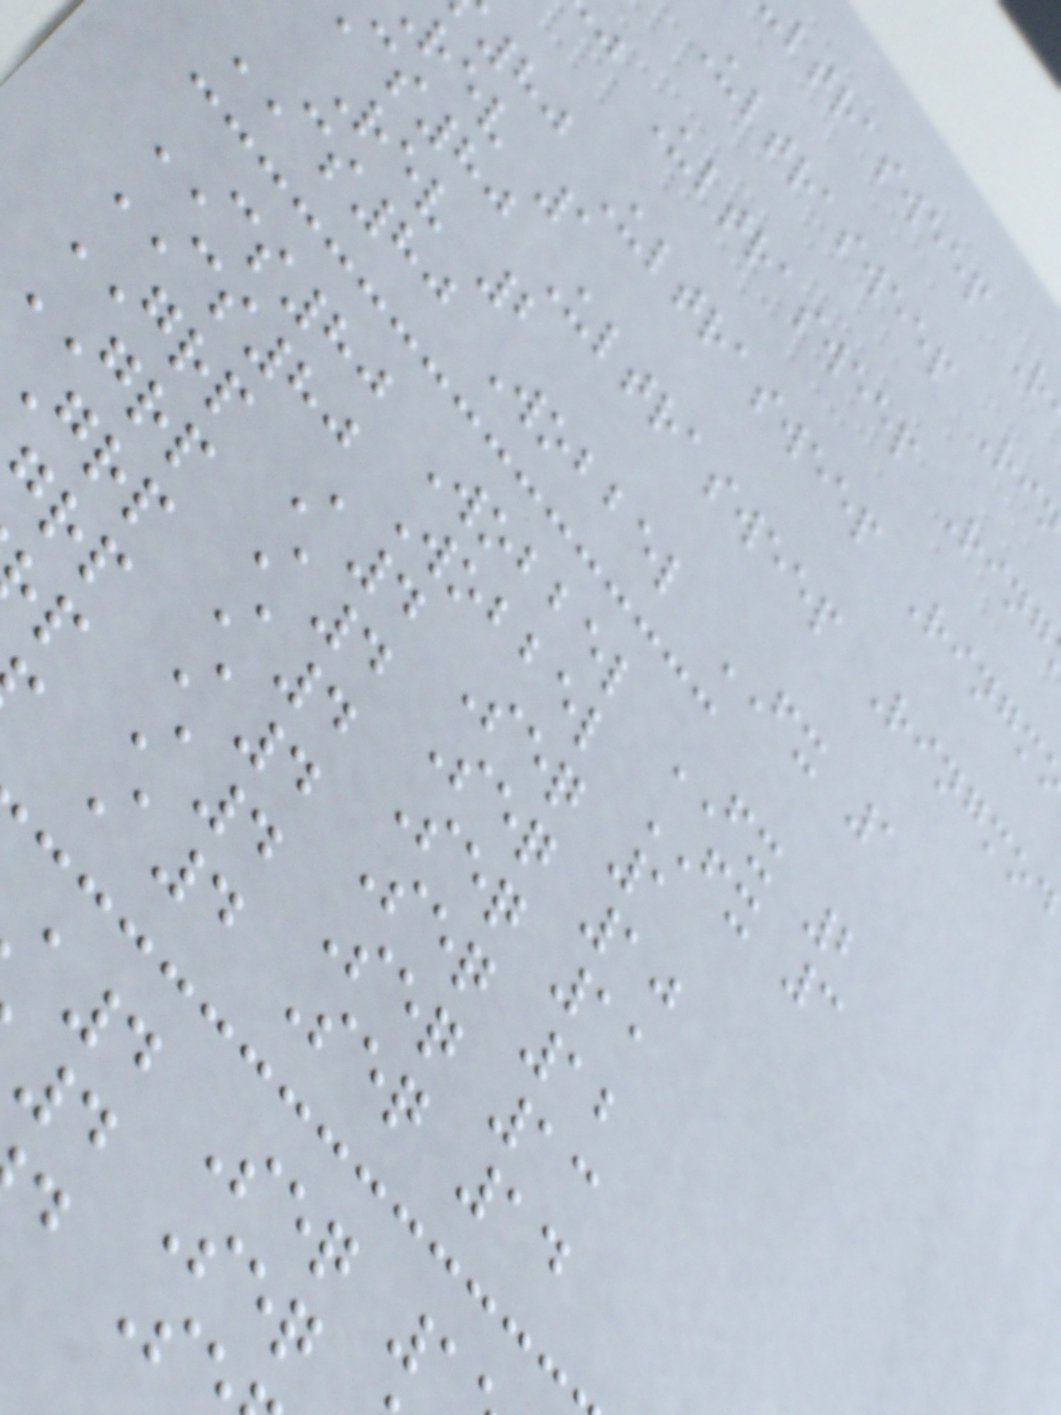ltrasweep R
Ultrasweep Ri
j Ultrasweep Ring
80 Ultrasweep Ringm
rev 1
cs80 Ultrasweep Ringmod
Rev 2
CS80 Wobbel FX 1
CS80 Wobbel FX 2
CS80 Wobbel FX 3
GRP A4 Seq 1
GRP A4 Seq 10
grp A4 Seq 11
rp A4 Seq 12
p A4 Seq 13
A4 Seq 14
a4 Seq 1
4 Seq
